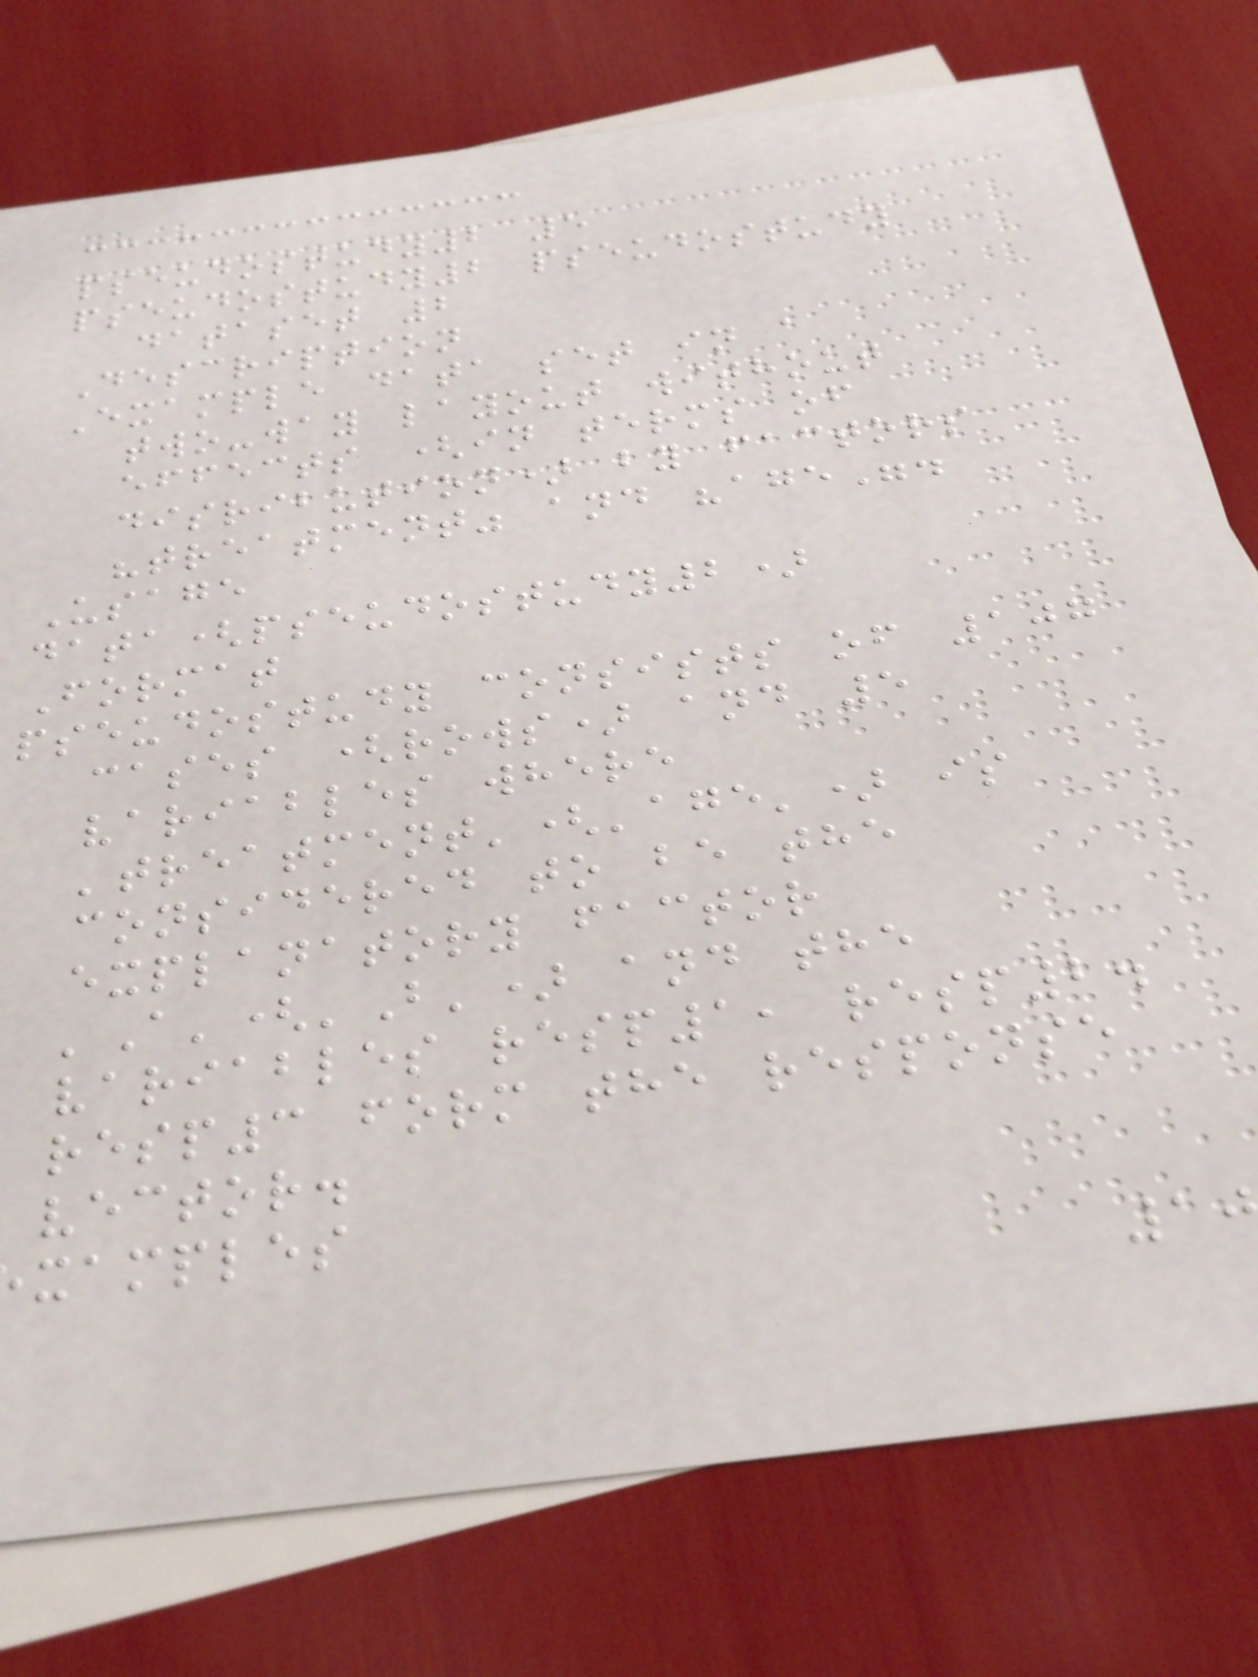pseudostudy2 5
pseudostudy2 pseudostudy
dataset 2
Description
Example data set in a
two-way layout without
effects (in terms of
disribution) by factors
"treatment" and "age".
Usage
data(pseudostudy2)
Format
pseudostudy consists of 107
cases (rows) and 5
variables where
'treatment'('age') is
considered to be the
explanatory factor
'A'('B') and the
variables resp1, resp2.
resp3 form the response
vector.
xamples
